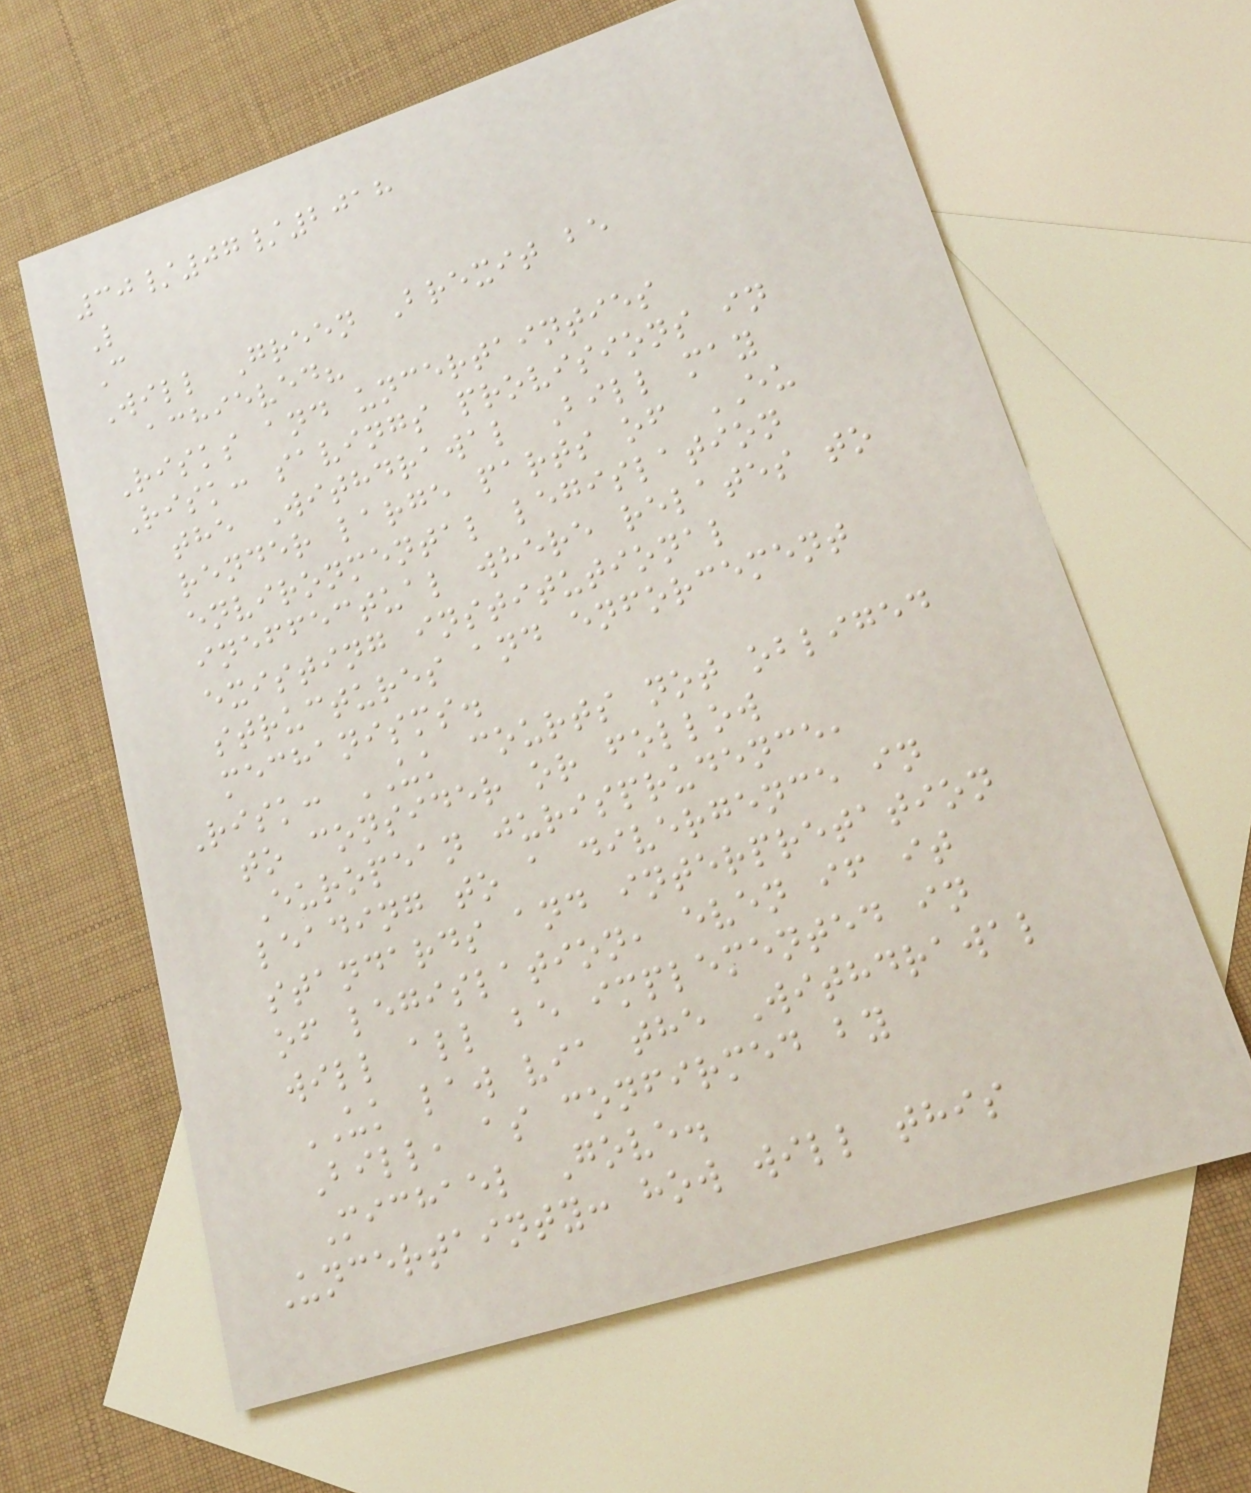30/07/2018
L
C
Will Green Brexit be
achieved?
Risks and uncertainties
Risk: savings provisions in
the Withdrawal Bill may
render large parts of EU
environmental legislation
ineffectual where relates to
existing institutional
structures and enforcement
mechanisms.
Risk: UK courts not obliged
to consider or follow
European jurisprudence,
leading to a divergence in
standards and interpretation
of legislation, even if it
will all be implemented in
UK law via the Withdrawal
Bill, as confirmed by
Michael Gove.
Uncertainty: how will this
